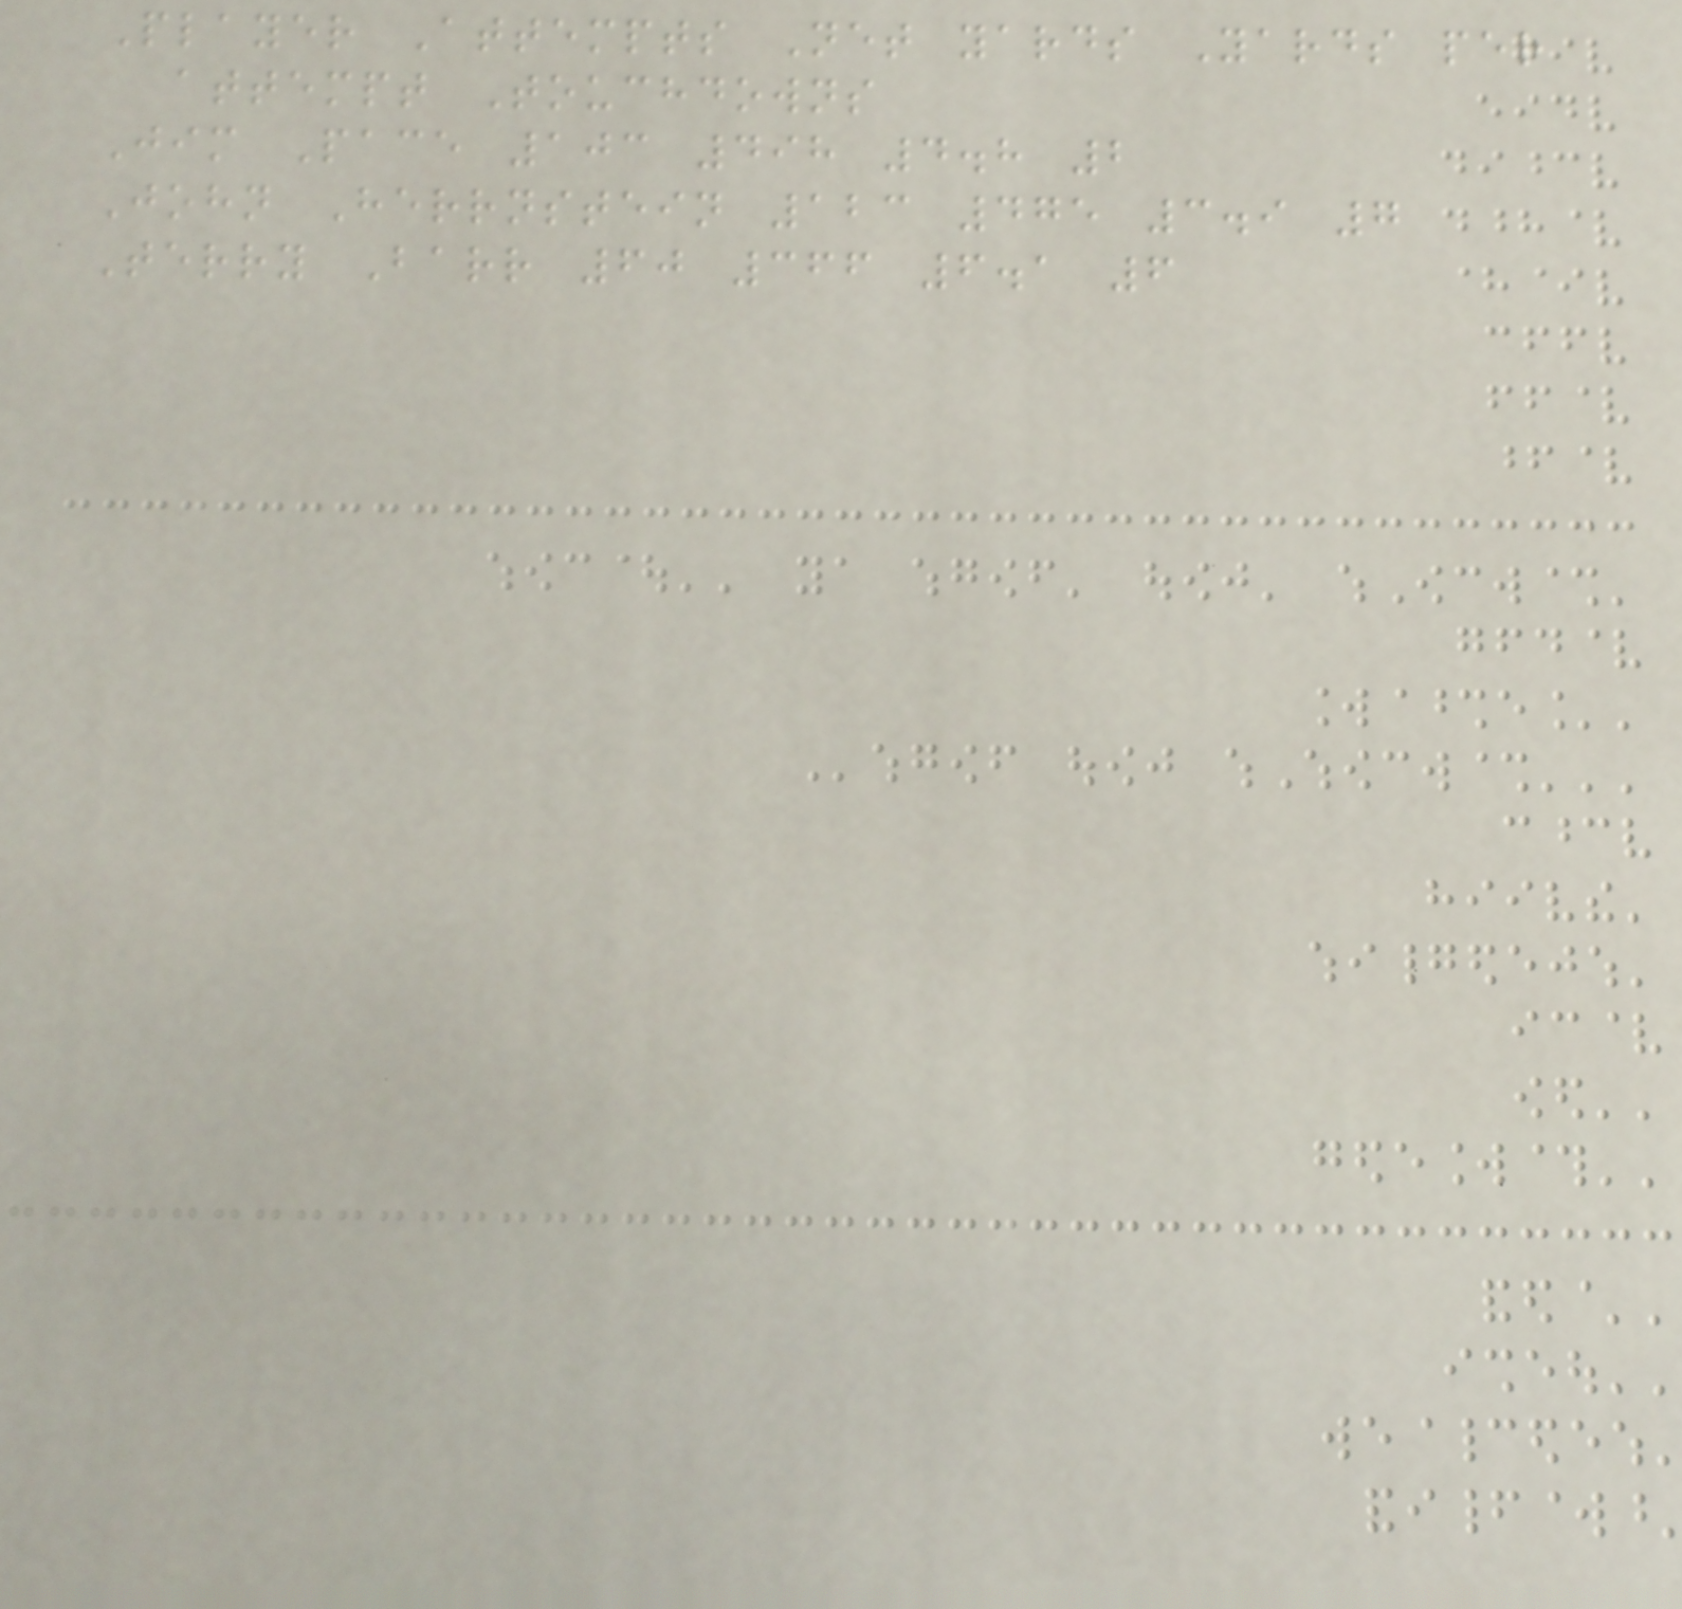Player Attempts Net yards Yards per
attempt Touchdowns
Jim Pace 103 498 4.8 2
John Herrnstein 123 475 3.9 7
Terry Barr 60 366 6.1 6
